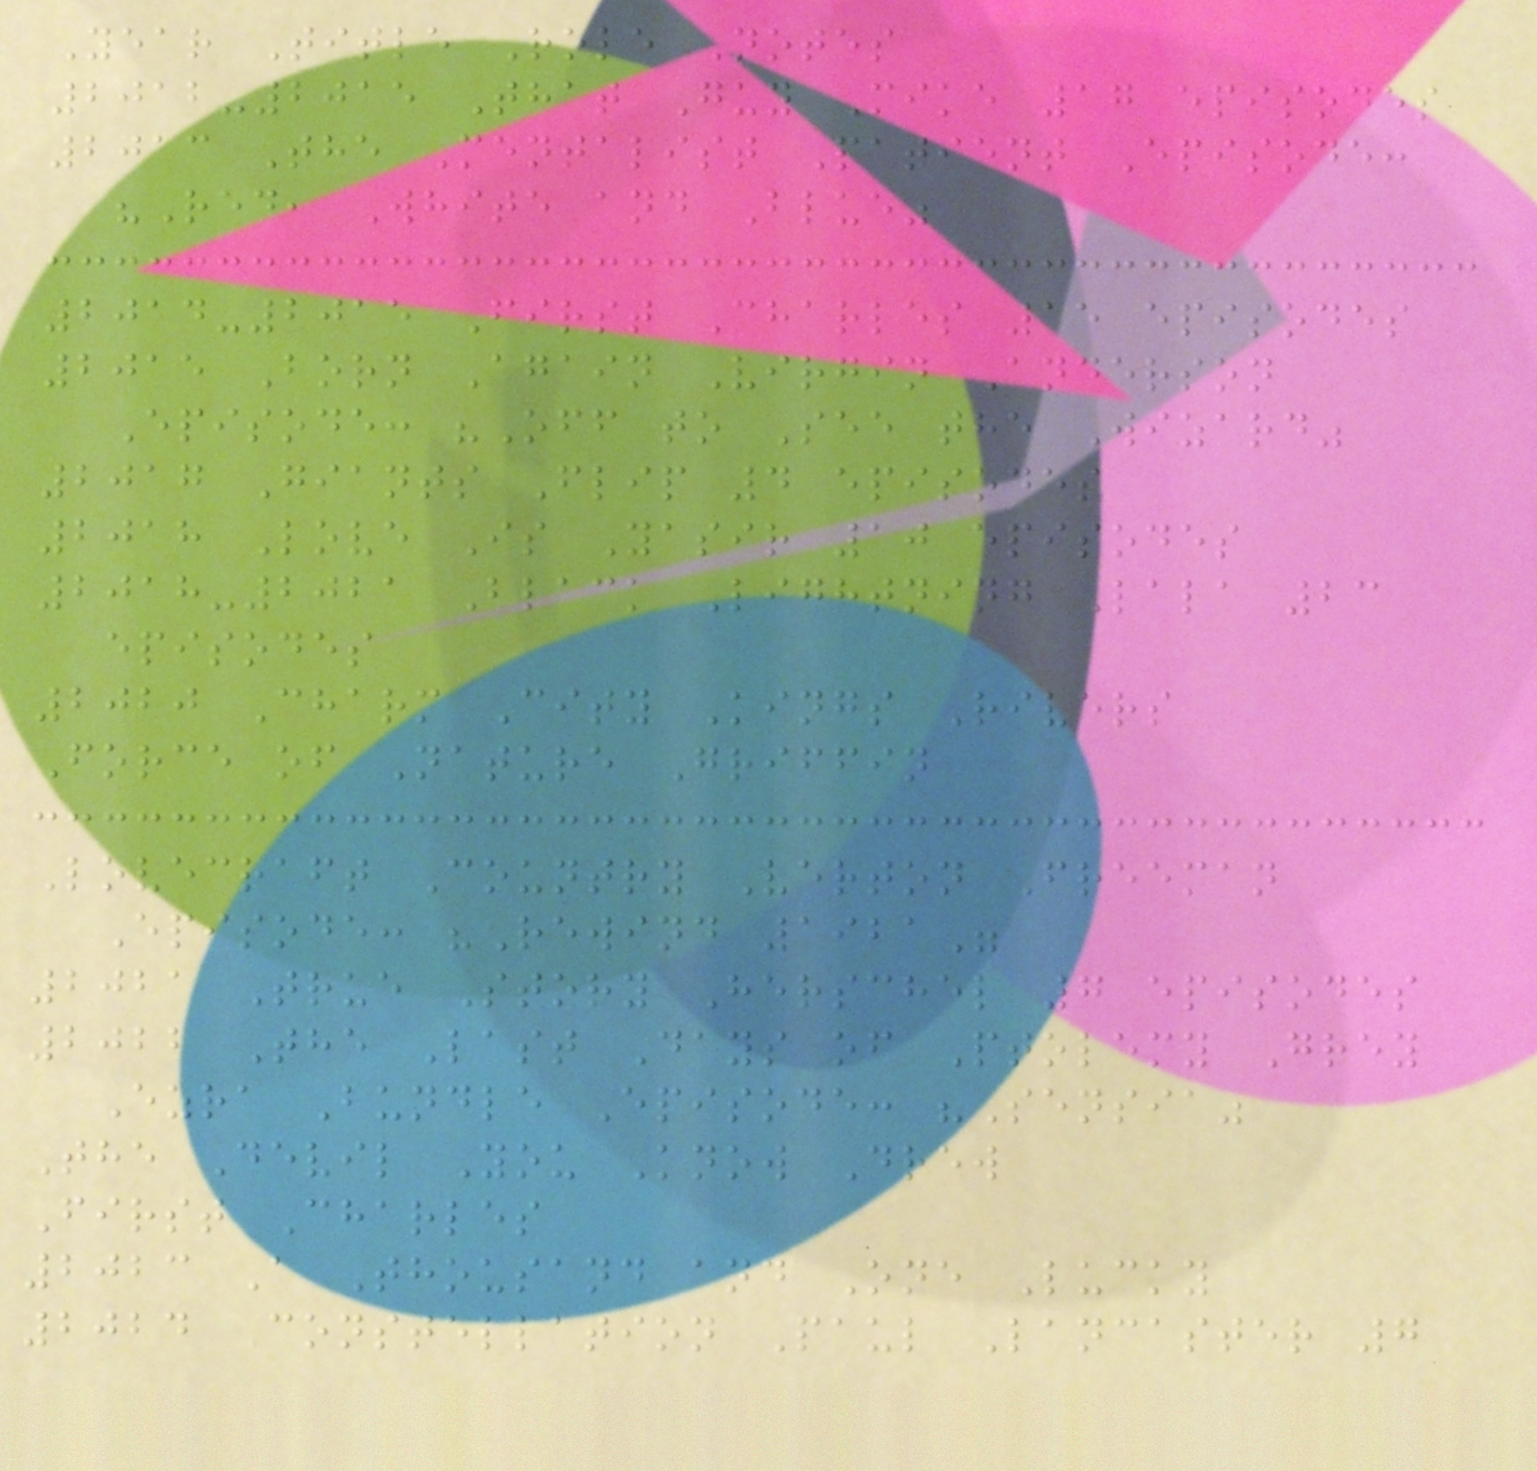Year Title Role Notes
2012-2015 That Guy Mike 17 episodes
2013 The Mentalist Patient Episode:
"Red, White and Blue"
2014-2015 First Charles 15 episodes
2015 Born Again Virgin Anderson
Episode: "Off to See the Wizard"
2017 Giants Flip 4 episodes
2018 Love Is Yasir 10 episodes
2018-2021 Black Lightning Lala 23
episodes
2020 Charm City Kings Rivers
Force of Nature Griffin
Lovecraft Country Verton Freeman
Episode: "Rewind 1921"
2021 True Story Herschel 7 episodes
2022 The Last Days of Ptolemy Grey
Ezra Bundle Episode: "Sensia"
The Devil You Know Drew
First Charles
2023 A Thousand and One Lucky
2024 Constellation Paul Lancaster 7
